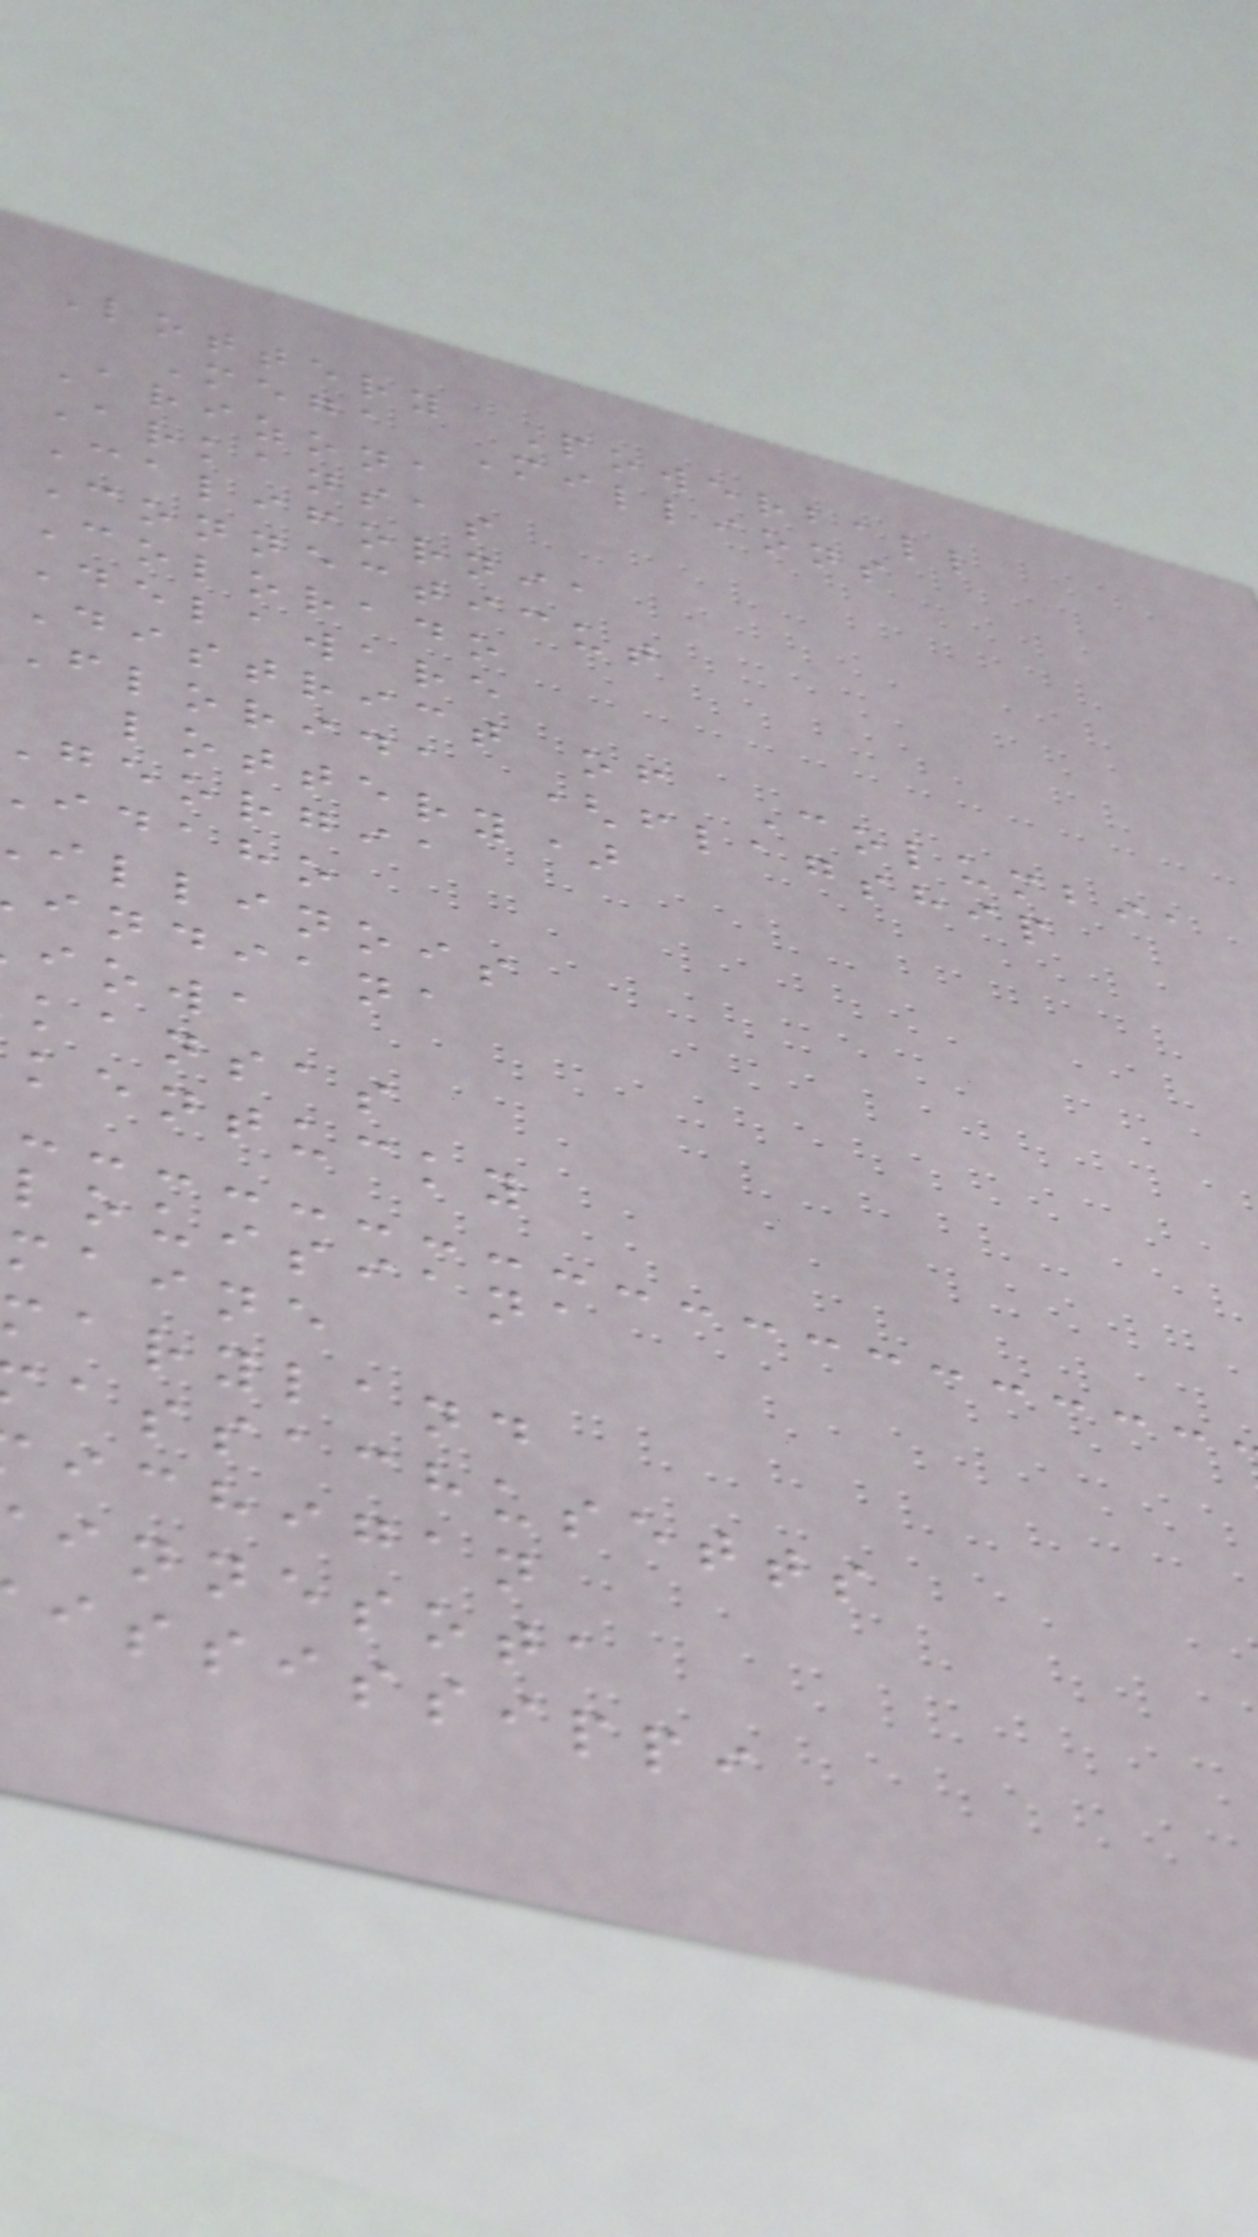Lottery Powerball
Mega Millions
Arizona
Arkansas
California
Connecticut
Colorado
Delaware
District of Columbia
Florida (flagship
lottery)
georgia
idaho
illinois
indiana
iowa
kansas
kentucky
louisiana
maine
maryland
assachusetts
ichigan
innesota
ississippi
